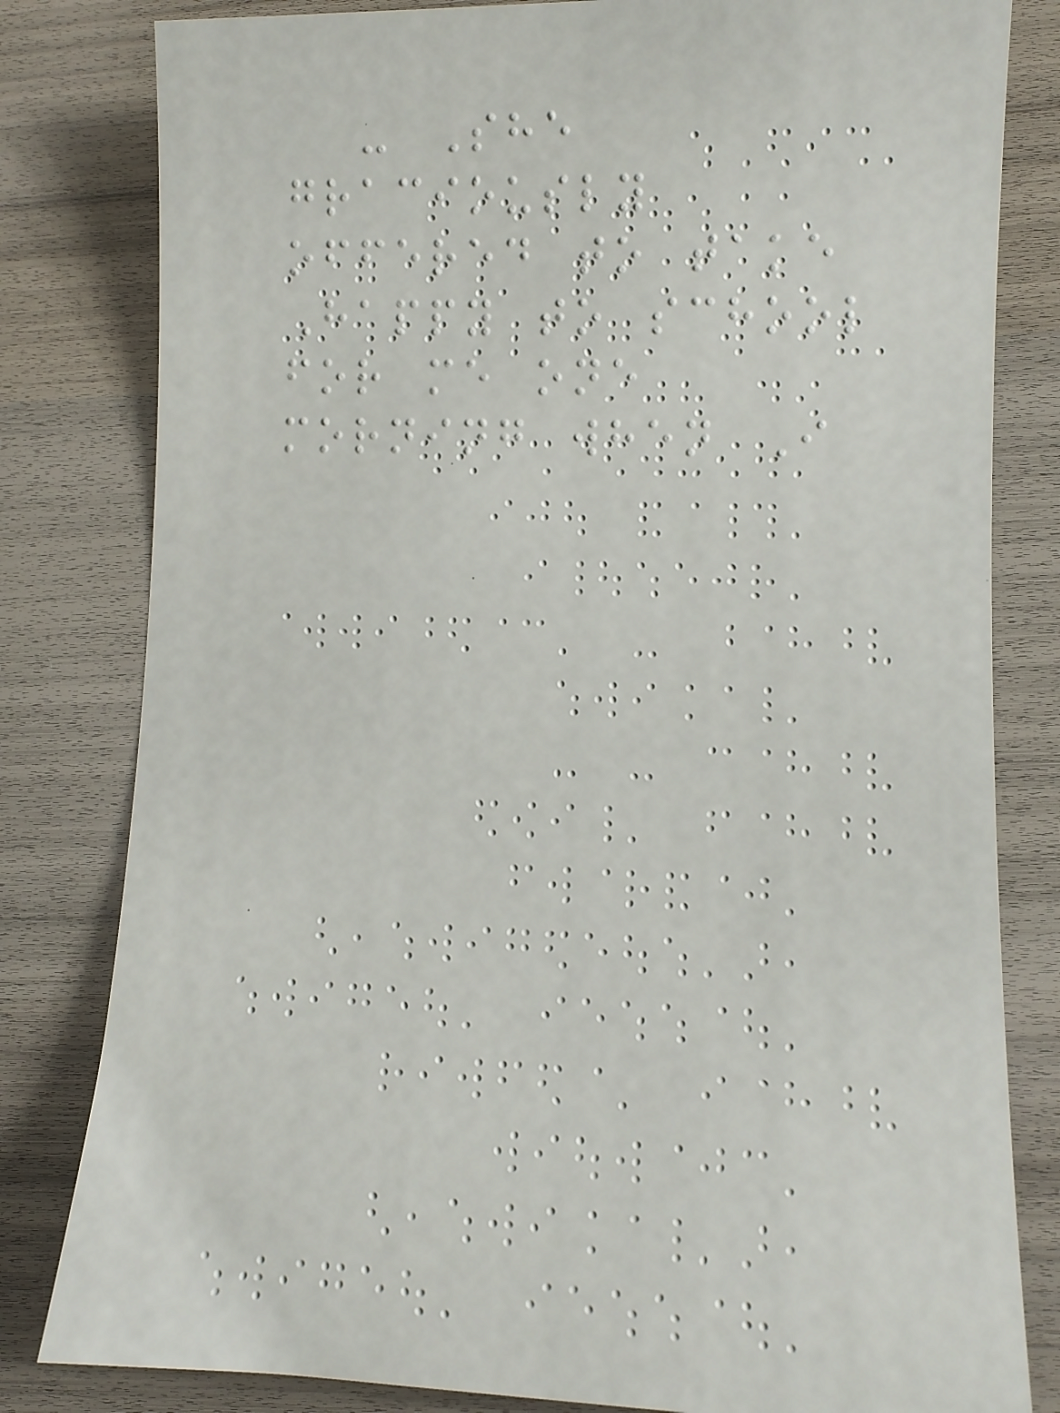- She
graciously
offered to take
Happy to school
for me one
morning when I
